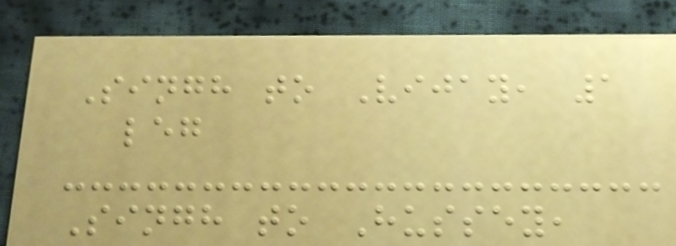Singh to Vijay, 1
leg
Singh to Hussey,
